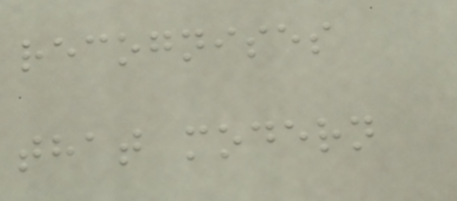recognises
that modern
